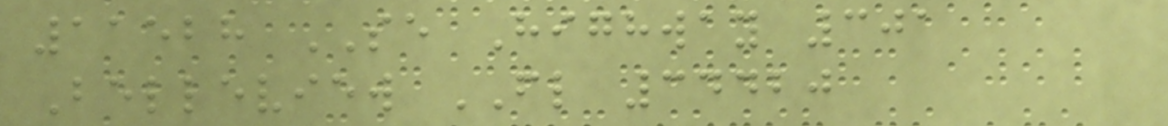11528 SE Highway 301
Belleview FL 34420
